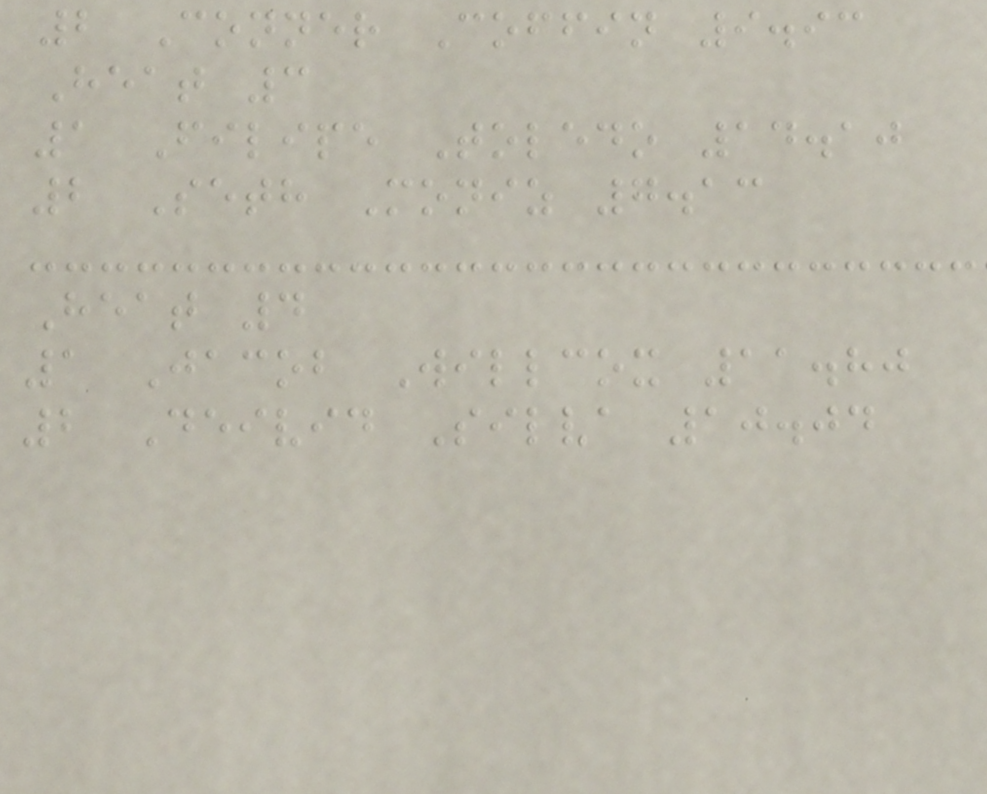2 Conner Coffin 9.93
Heat 3
1 Filipe Toledo 14.10
2 Seth Moniz 7.13
Heat 4
1 Jacob Willcox 11.80
2 Deivid Silva 10.04
